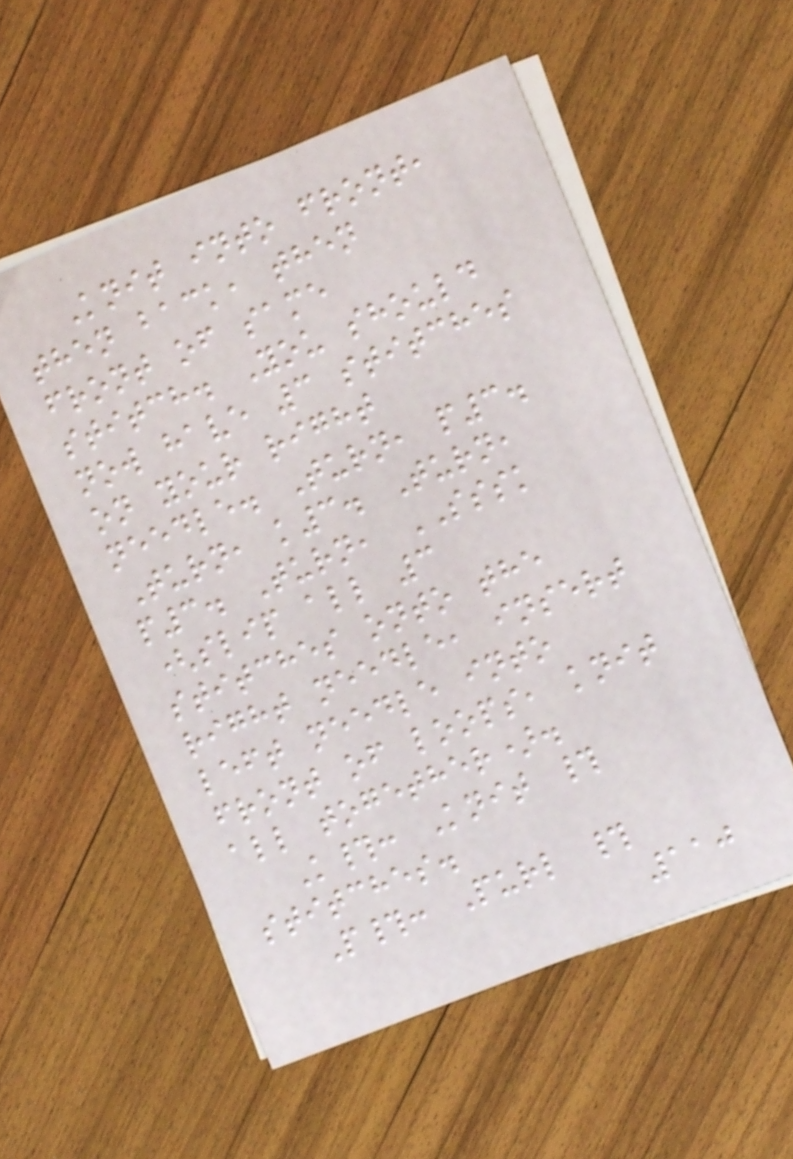Knit into front,
then back, then
front of same
stitch. You should
now have 3 stitches
on your right
needle. Turn, p3.
Turn, k3. Turn,
p3. Turn, SSSK
(slip all 3
stitches onto the
right needle, insert
left needle into
front of loops, knit
all together).
K#: Knit #
stitches.
P#: Purl #
110
